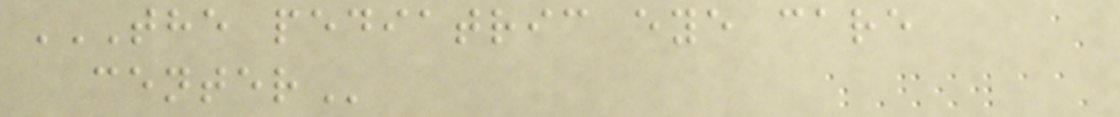THE PEDIATRIC EYE CARE
CENTER
